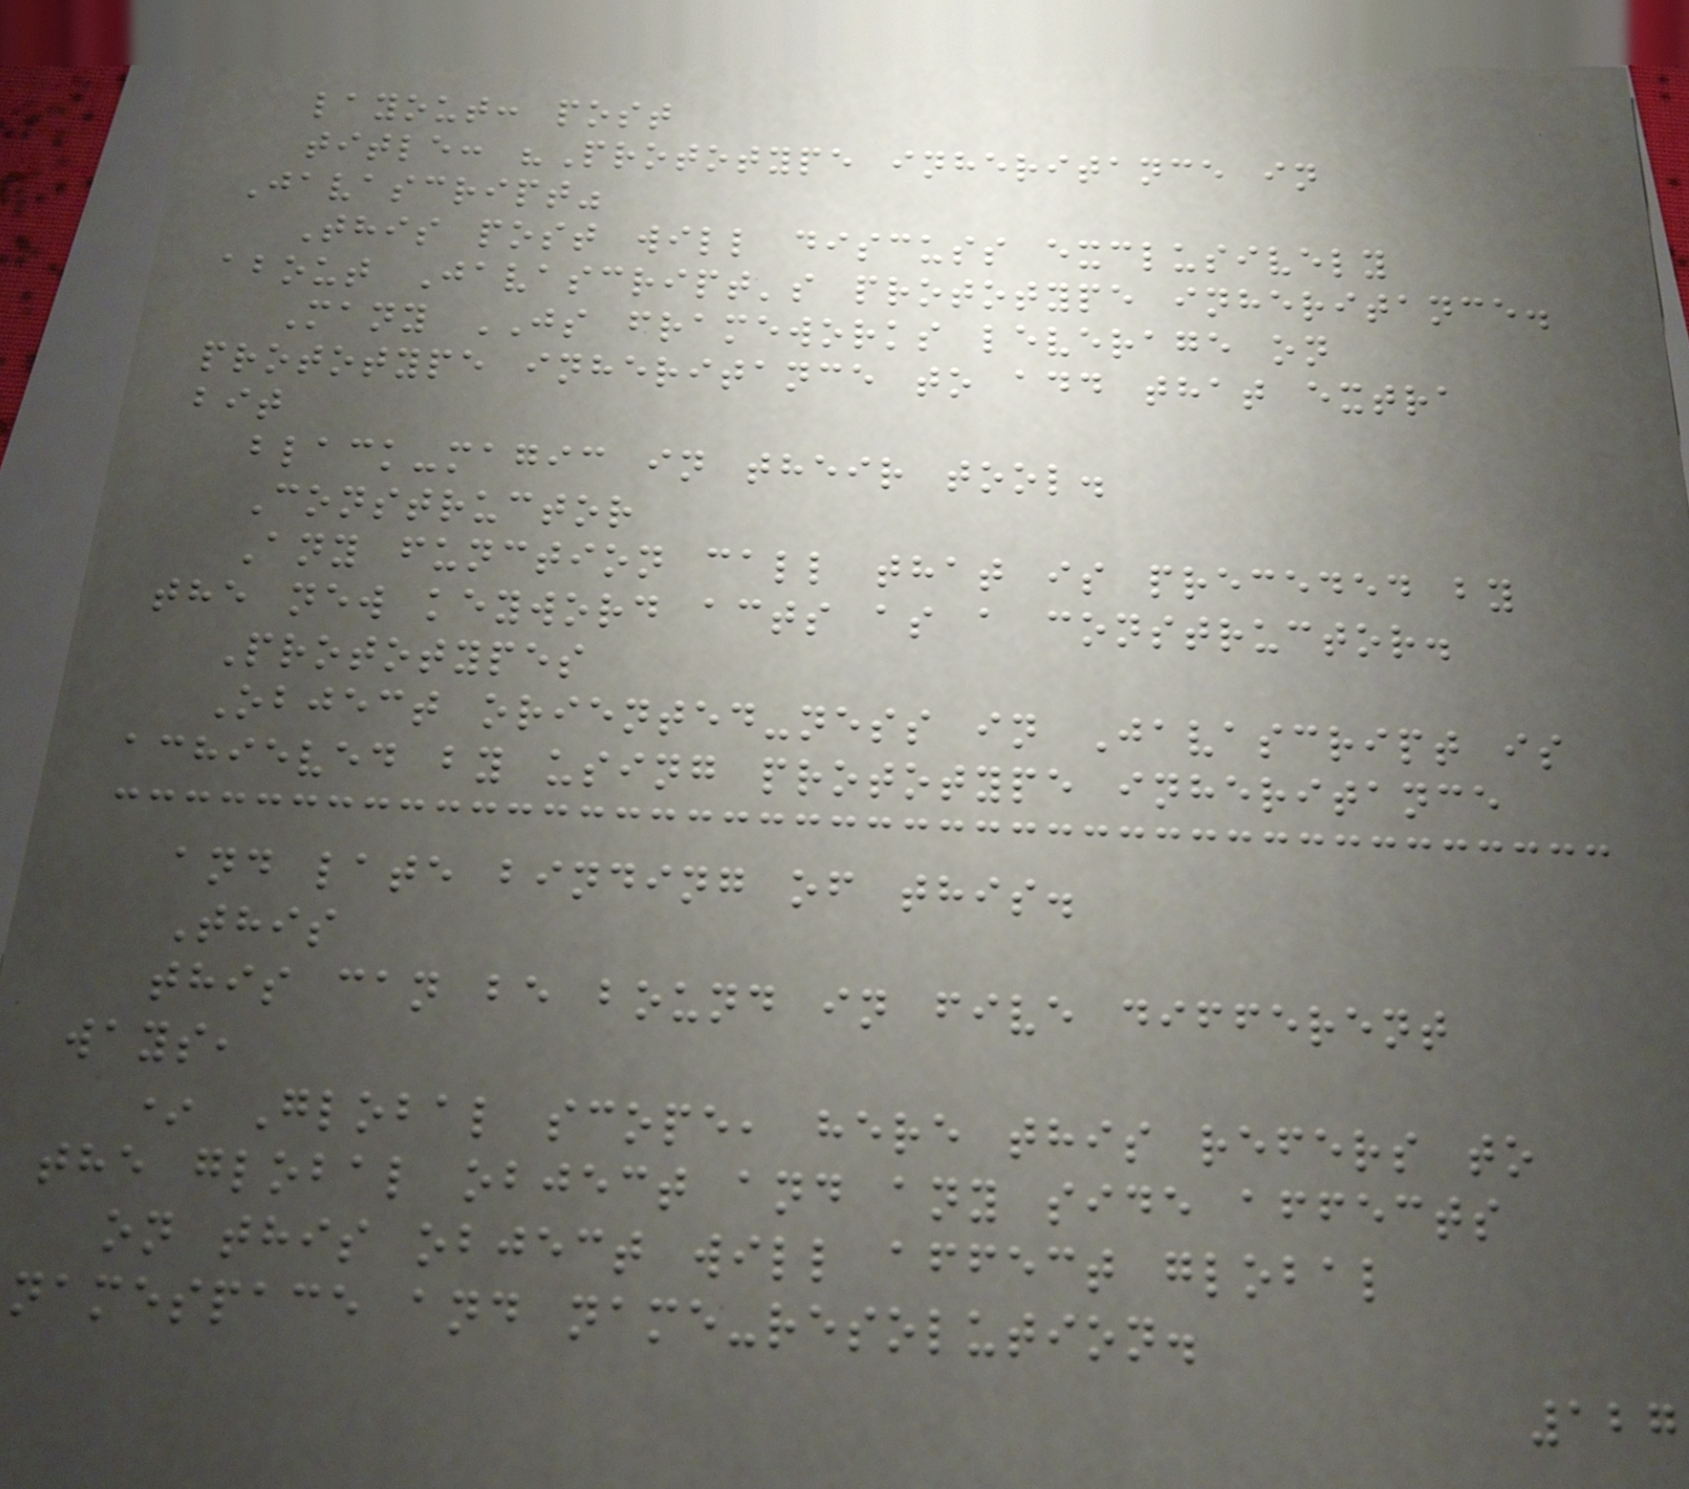layout: post
title: "Prototype inheritance in
Javascript"
This post will discuss exclusively
about Javascript's prototype inheritance.
Many JS frameworks leverage on
prototype inheritance to add that extra
bit
black-magic in their tool.
Constructor
Any function call that is preceded by
the new keyword acts as a constructor.
Prototypes
Object oriented-ness in Javascript is
achieved by using prototype inheritance
and late binding of this.
This
this can be bound in five different
ways,
* Global scope, here this refers to
the global object and any side affects
on this object will affect global
namespace and name-resolution.
127
